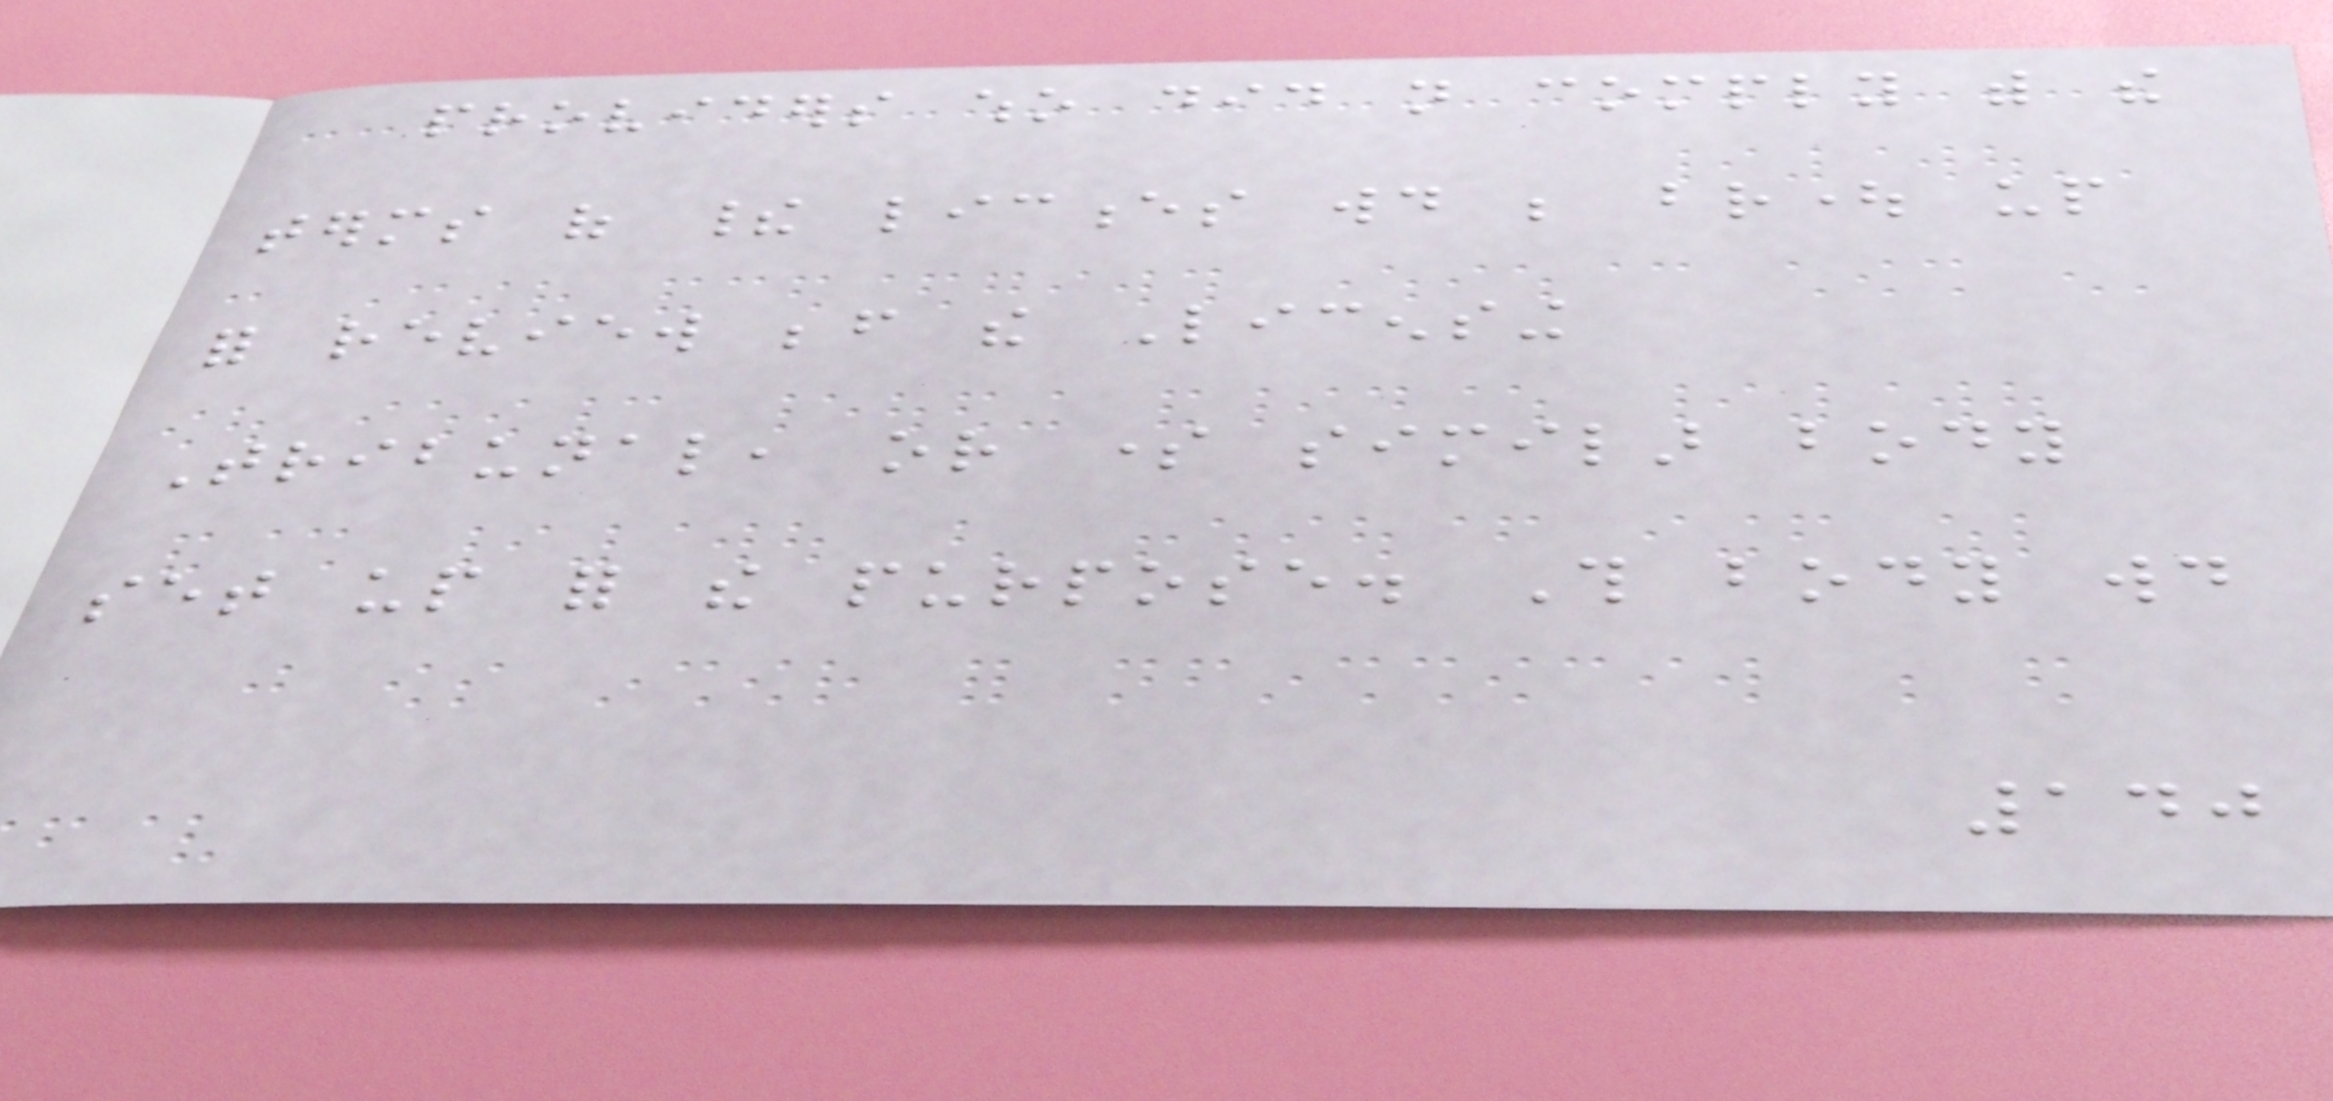providers who did not comply with the
terms of their licences would be brought up
for review before the Licensing
Tribunal, or some similar body
set up for the purpose. This body would
140
